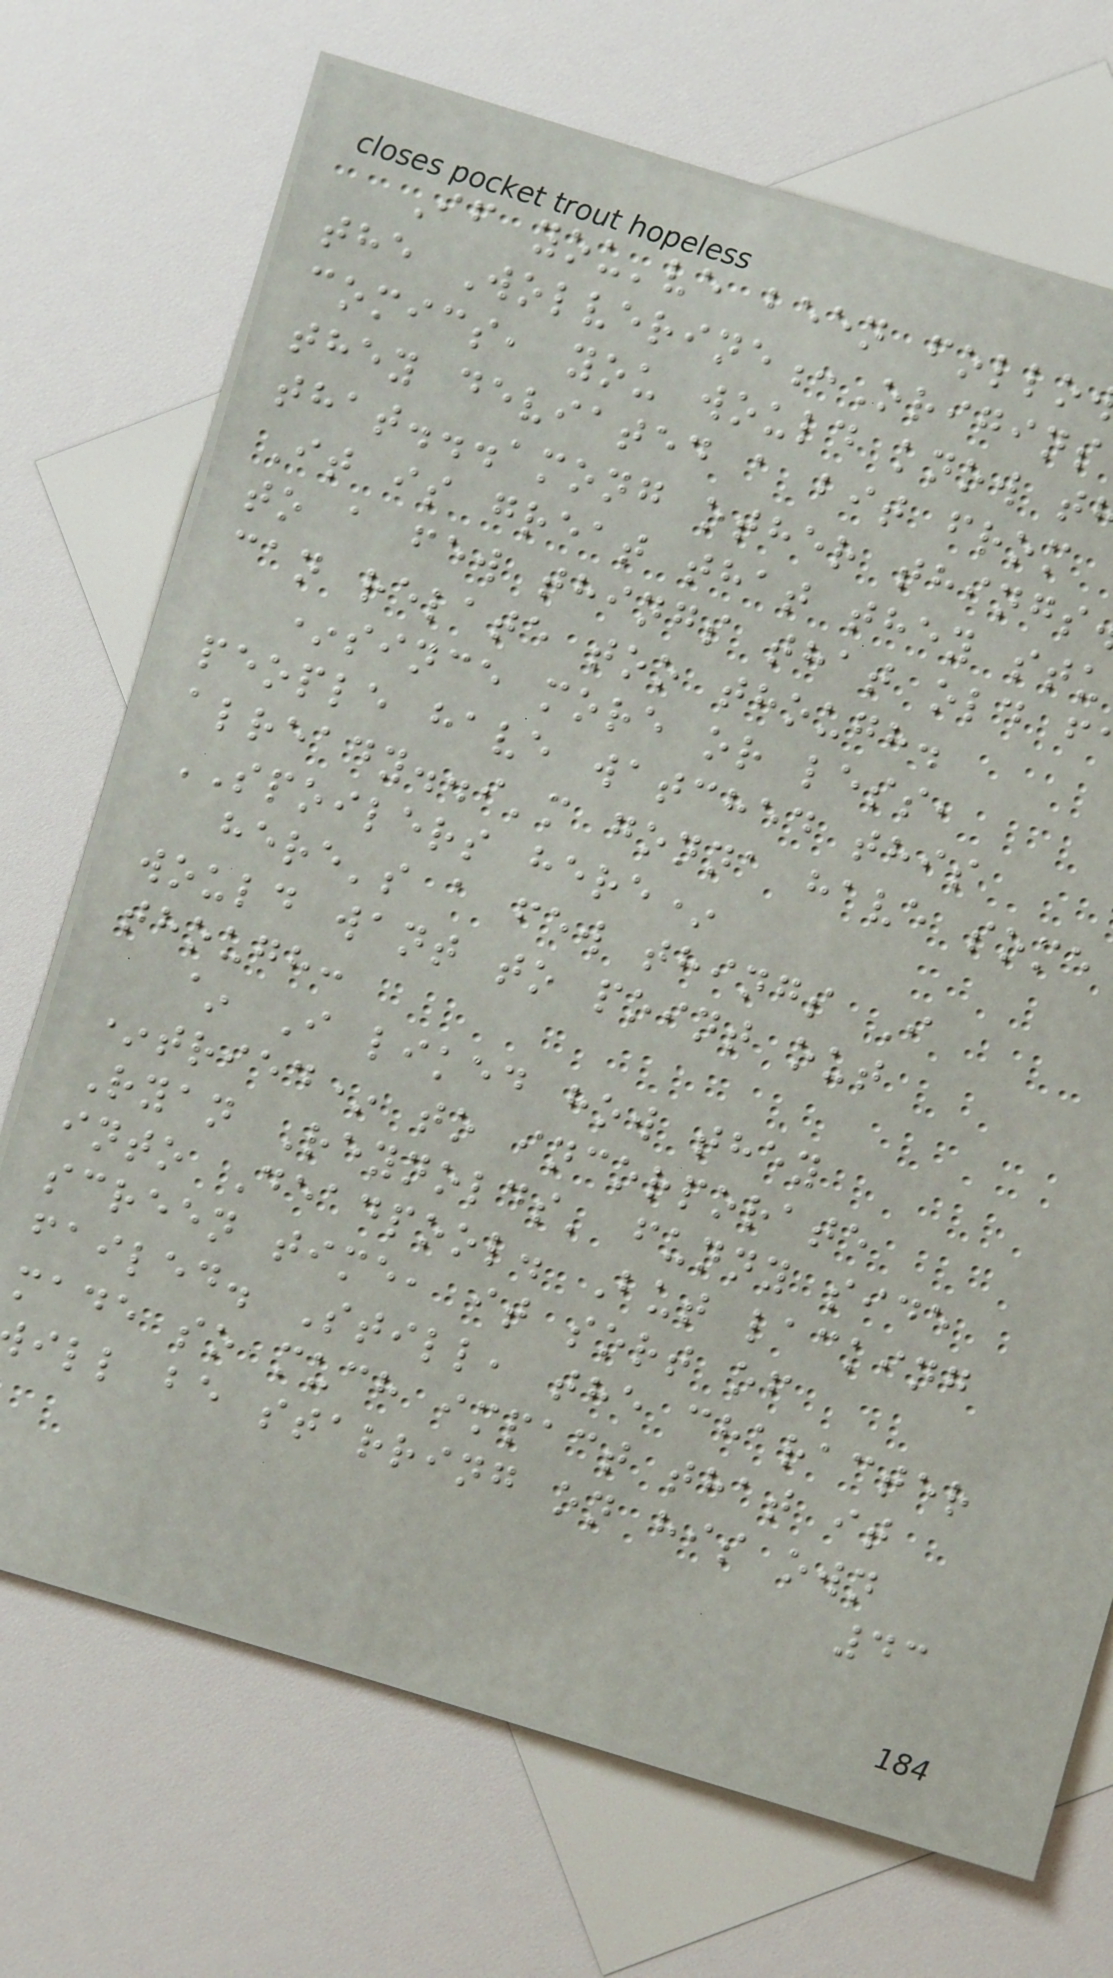If you've been follo
the Wolverine:Origins
comics, you would know t
they deviated a bit from
that...among other things
It is great that they stu
to a few things that old f
can relate too though.
*since more or less,
people have watched this
already..i'm gonna have some
SPOILERS here*
here's a few things I
would want to point out
though:
~ I liked how they
*tried* to incorporate
Ryan Reynolds' funny side
into Deadpool. But lacking
screen time, it sort of
failed. Still, the character
made so much impact that it
ill be starring on his own
43
